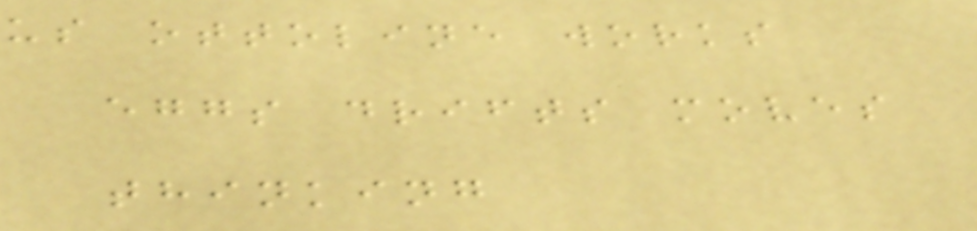us ottoline works
eggs drifts moves
thinking
